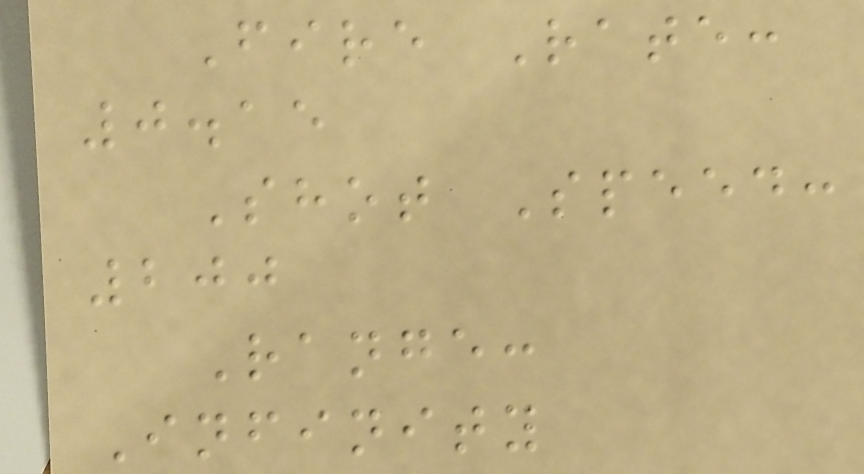Fire Rate:
0.15
Shot Speed:
200
Range:
Infinity
